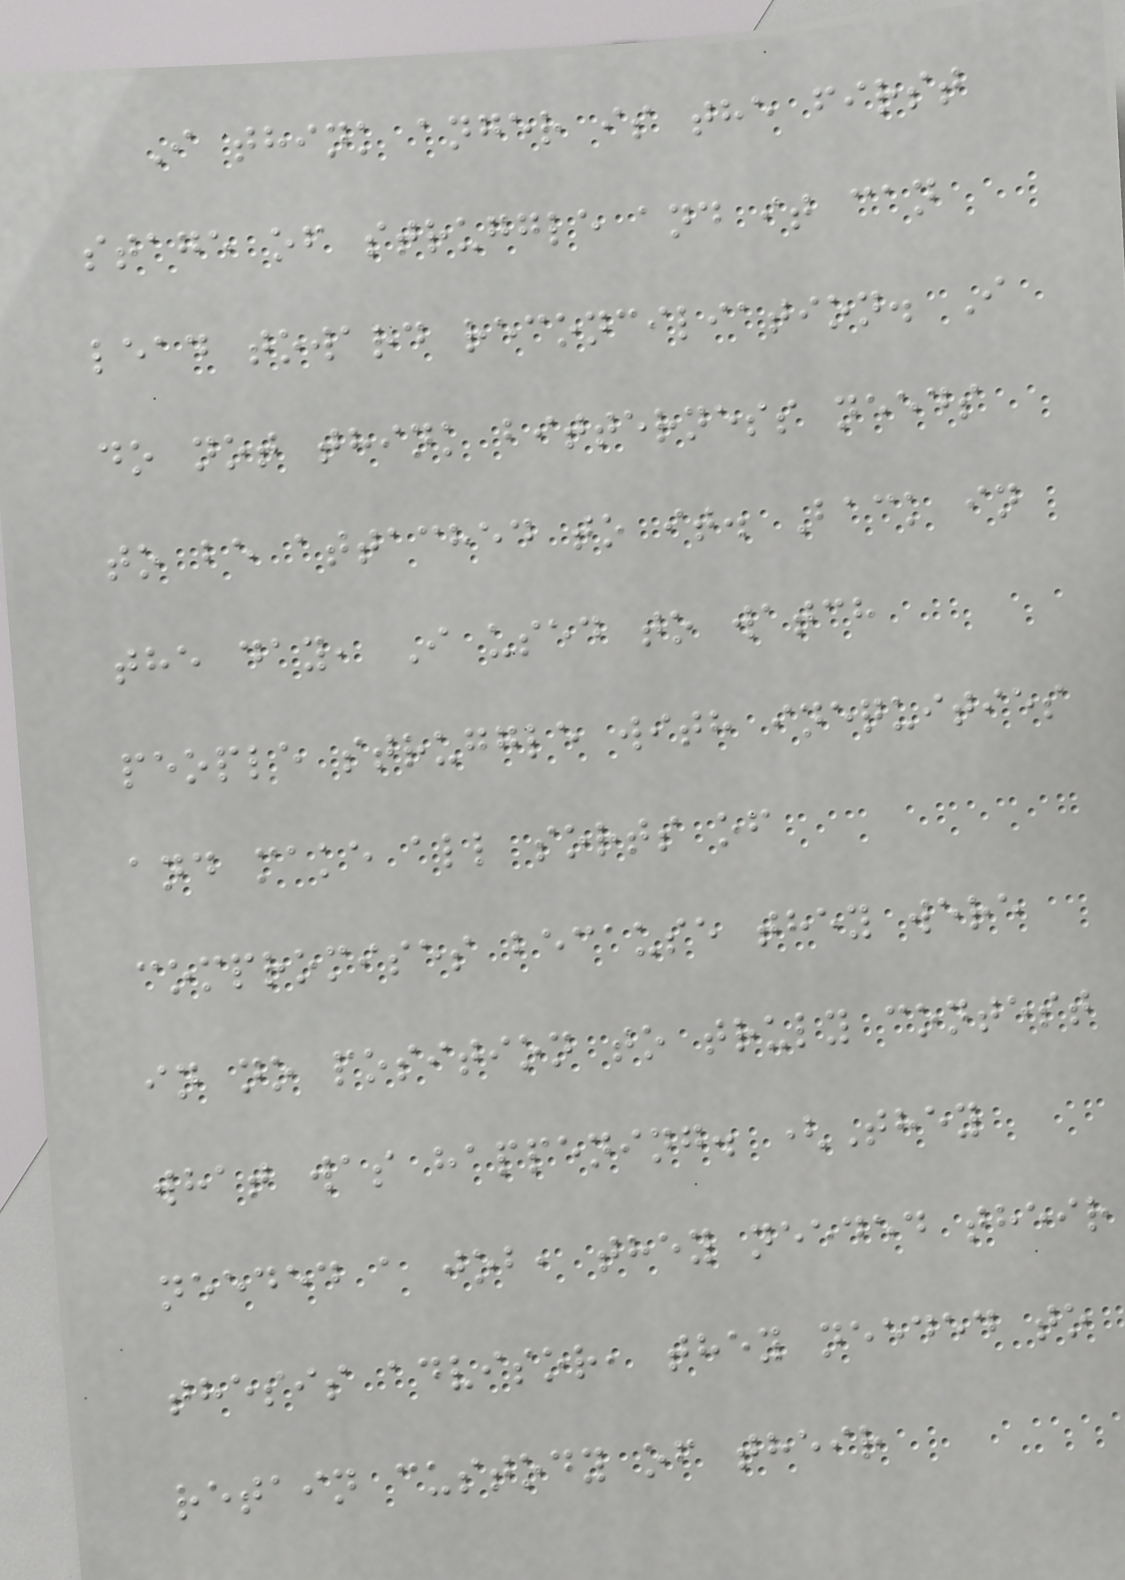I think anger is the first
stage of struggle and it can
lead toward reconciliation. I
do not think bitterness needs
to be attached to it. Back in
the day, I used to watch
people struggle with inequities
and make all sorts of
compromises because they were
in no position to truly contest
what was happening. (They
needed a job, they needed their
thesis advisor, they needed to
retain custody of their
